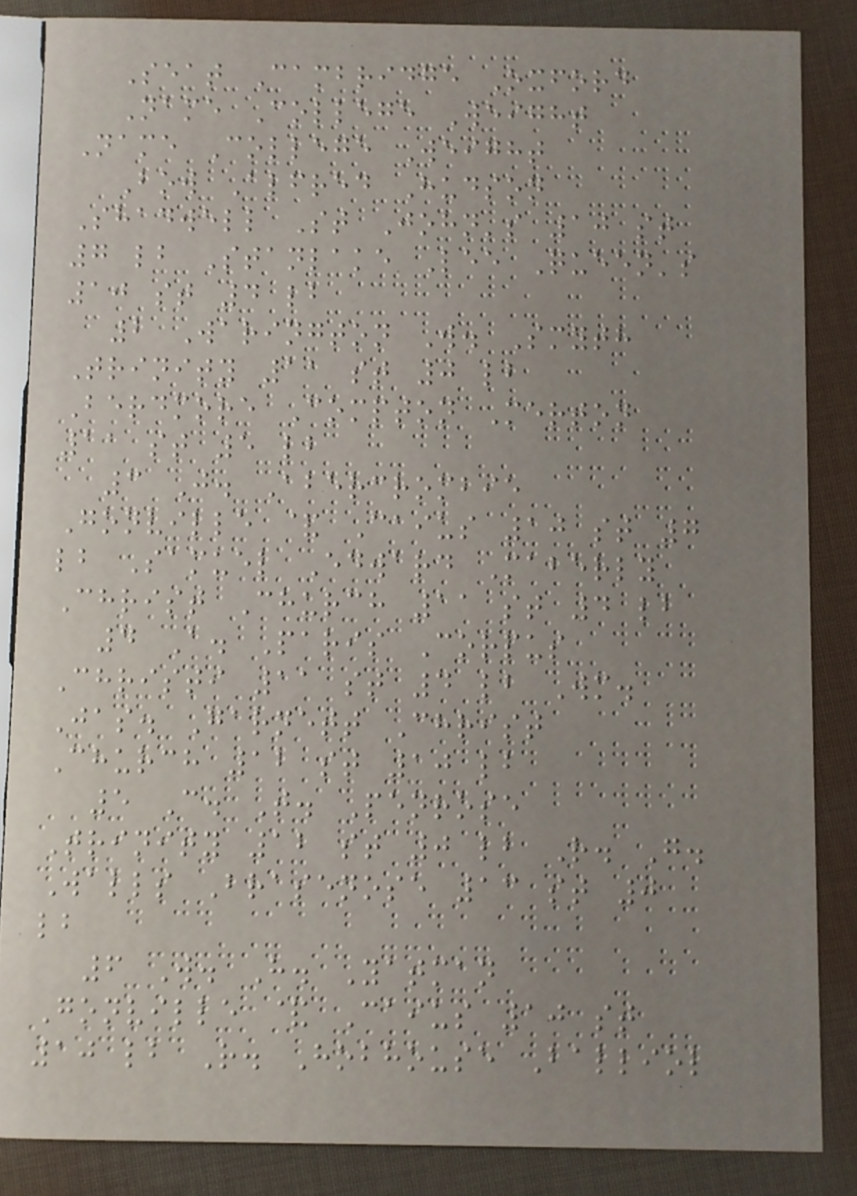Seat Cambridge Oxford
Name College Weight
Name College Weight
Bow Alfred Hudson
Shadwell St John's 10 st
7 lb Stanlake Lee Queen's
10 st 4 lb
2 Warington W. Smyth
Trinity 11 st 0 lb
Berdmore Compton Merton
11 st 5 lb
3 J. Abercrombie
Gonville & Caius 10 st 7
lb Samuel Edward Maberly
Christ Church 11 st 4 lb
4 A. Paris Corpus
Christi 11 st 4 lb Wm.
Jas. Garnett Christ
Church 12 st 10 lb
5 C. T. Penrose
Trinity 12 st 0 lb R. G.
Walls Brasenose 13 st 0
lb
6 W. H. Yatman
Gonville & Caius 10 st
10 lb R. Hobhouse Balliol
